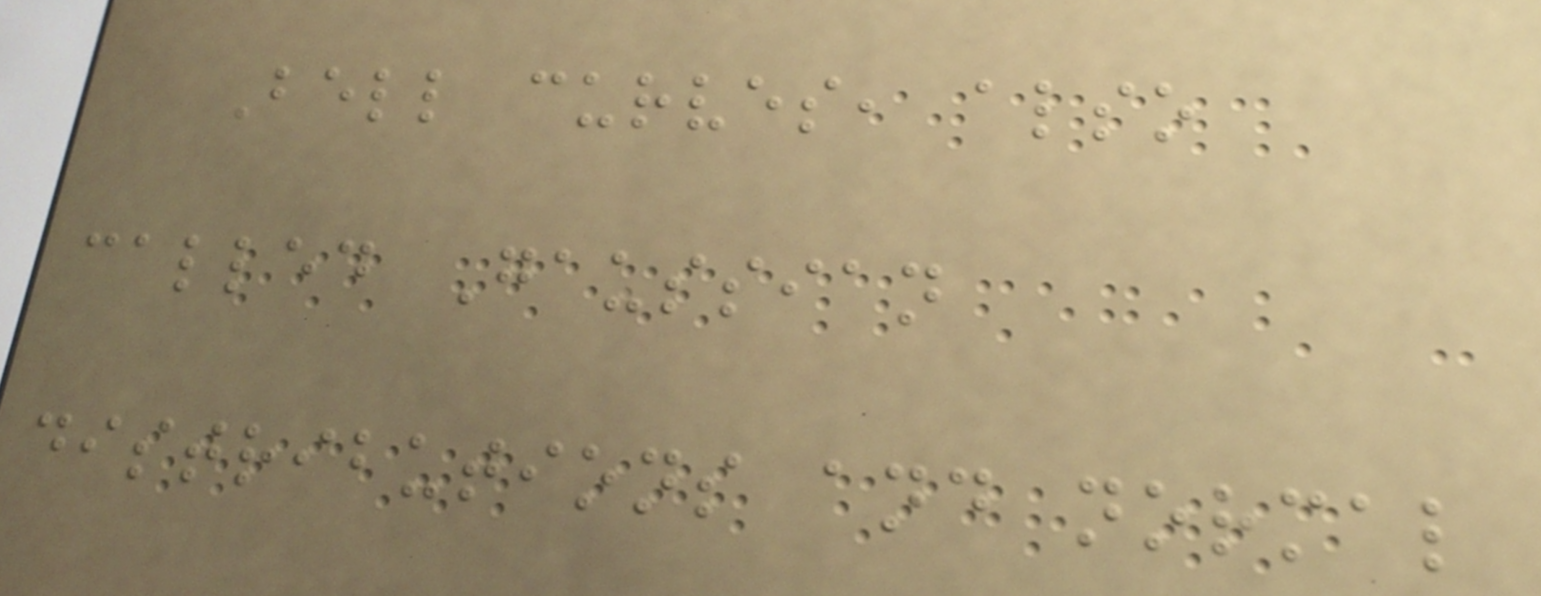Bell curves, also
called Gaussian
distributions and normal
